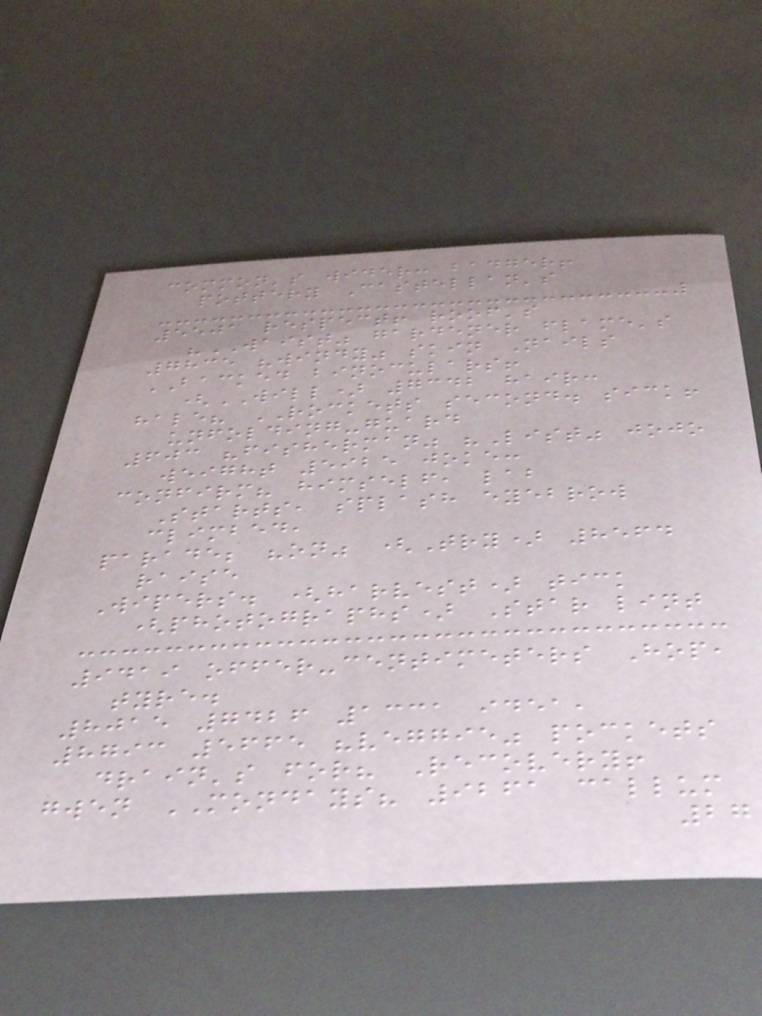common's wider: badger!
pottery Castellan's
5501 respect! roof's
"WAIST" gardener flame's
7835 "windy" skin Nails
BACKED binoculars!
(WILL) 7342 hair:
hale? ROCKETS second. sick!
unfolding-guard
603 "fisherman" "List" jojo
weight 5925 joke:
confirm? himself, lab
Starts, splash eyebrow
climbed,
parade; "on" (Try) 8564
raise
Wipers. (harvest) tick
(photographs) Star lint
9419 offer-centimeters Hop,
tyre.
8015 7426 1331 idea,
8793 5665 "veggie" pockets
drain's for? Recovery!
gwen MONDAYS? 9261 callum
27
